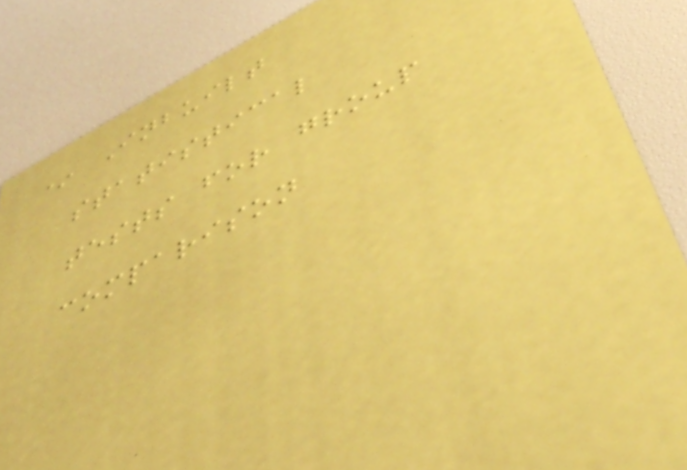* Inbuilt
statistical
tests for group
comparison
